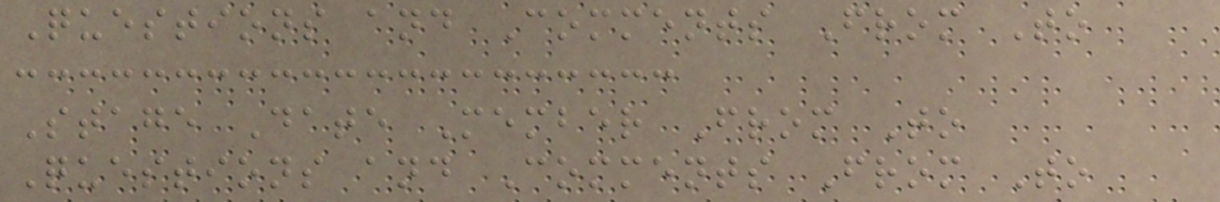Questions and Comments From To
Stage Date Member From To
Questions and Comments From To
